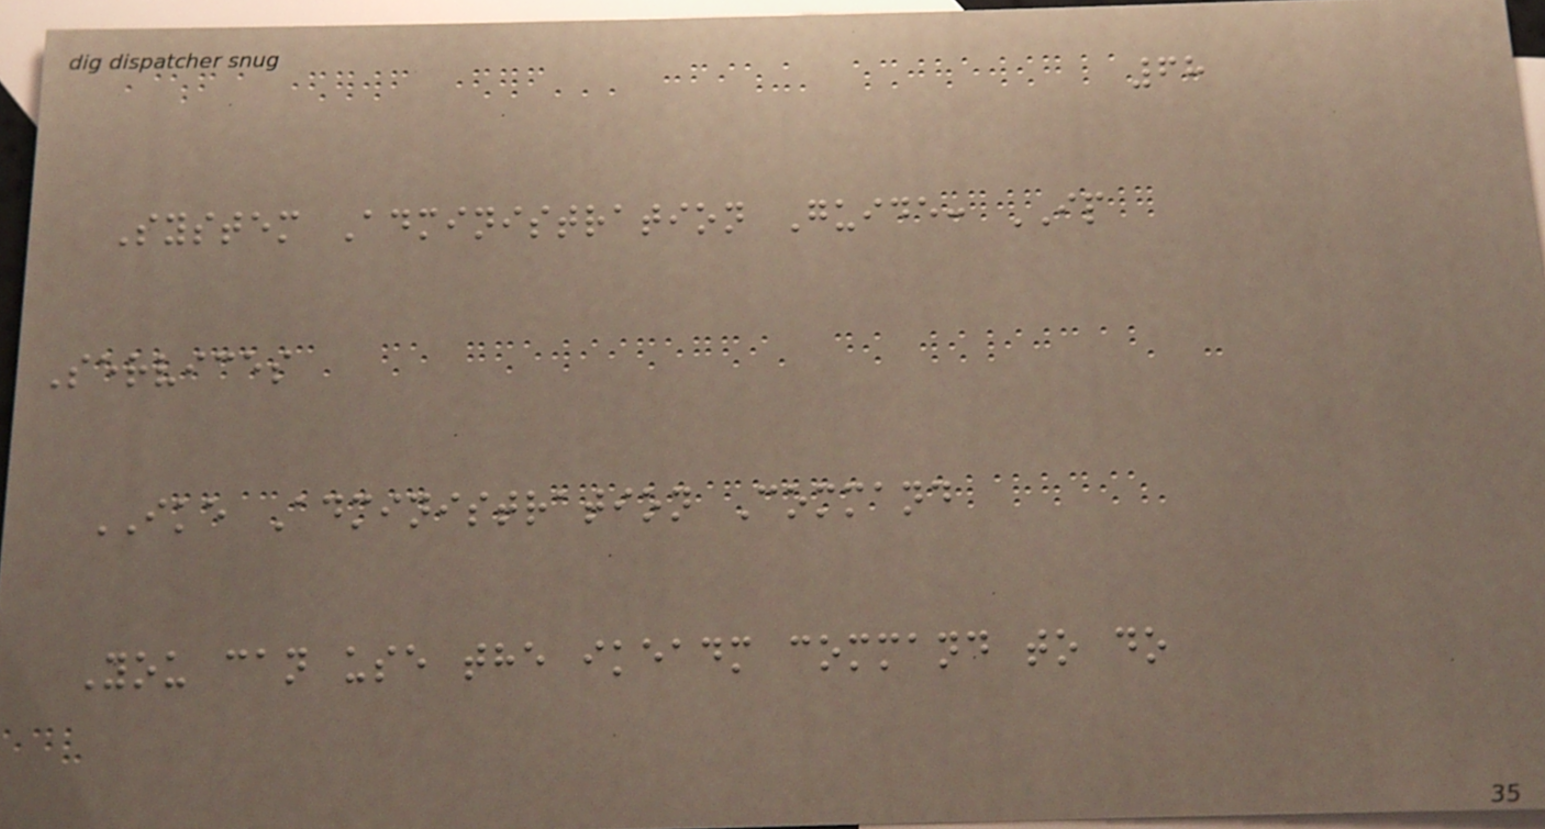68
System Administration Guide: IP
Services
IKE Administration Command
You can use the ikeadm command to do
